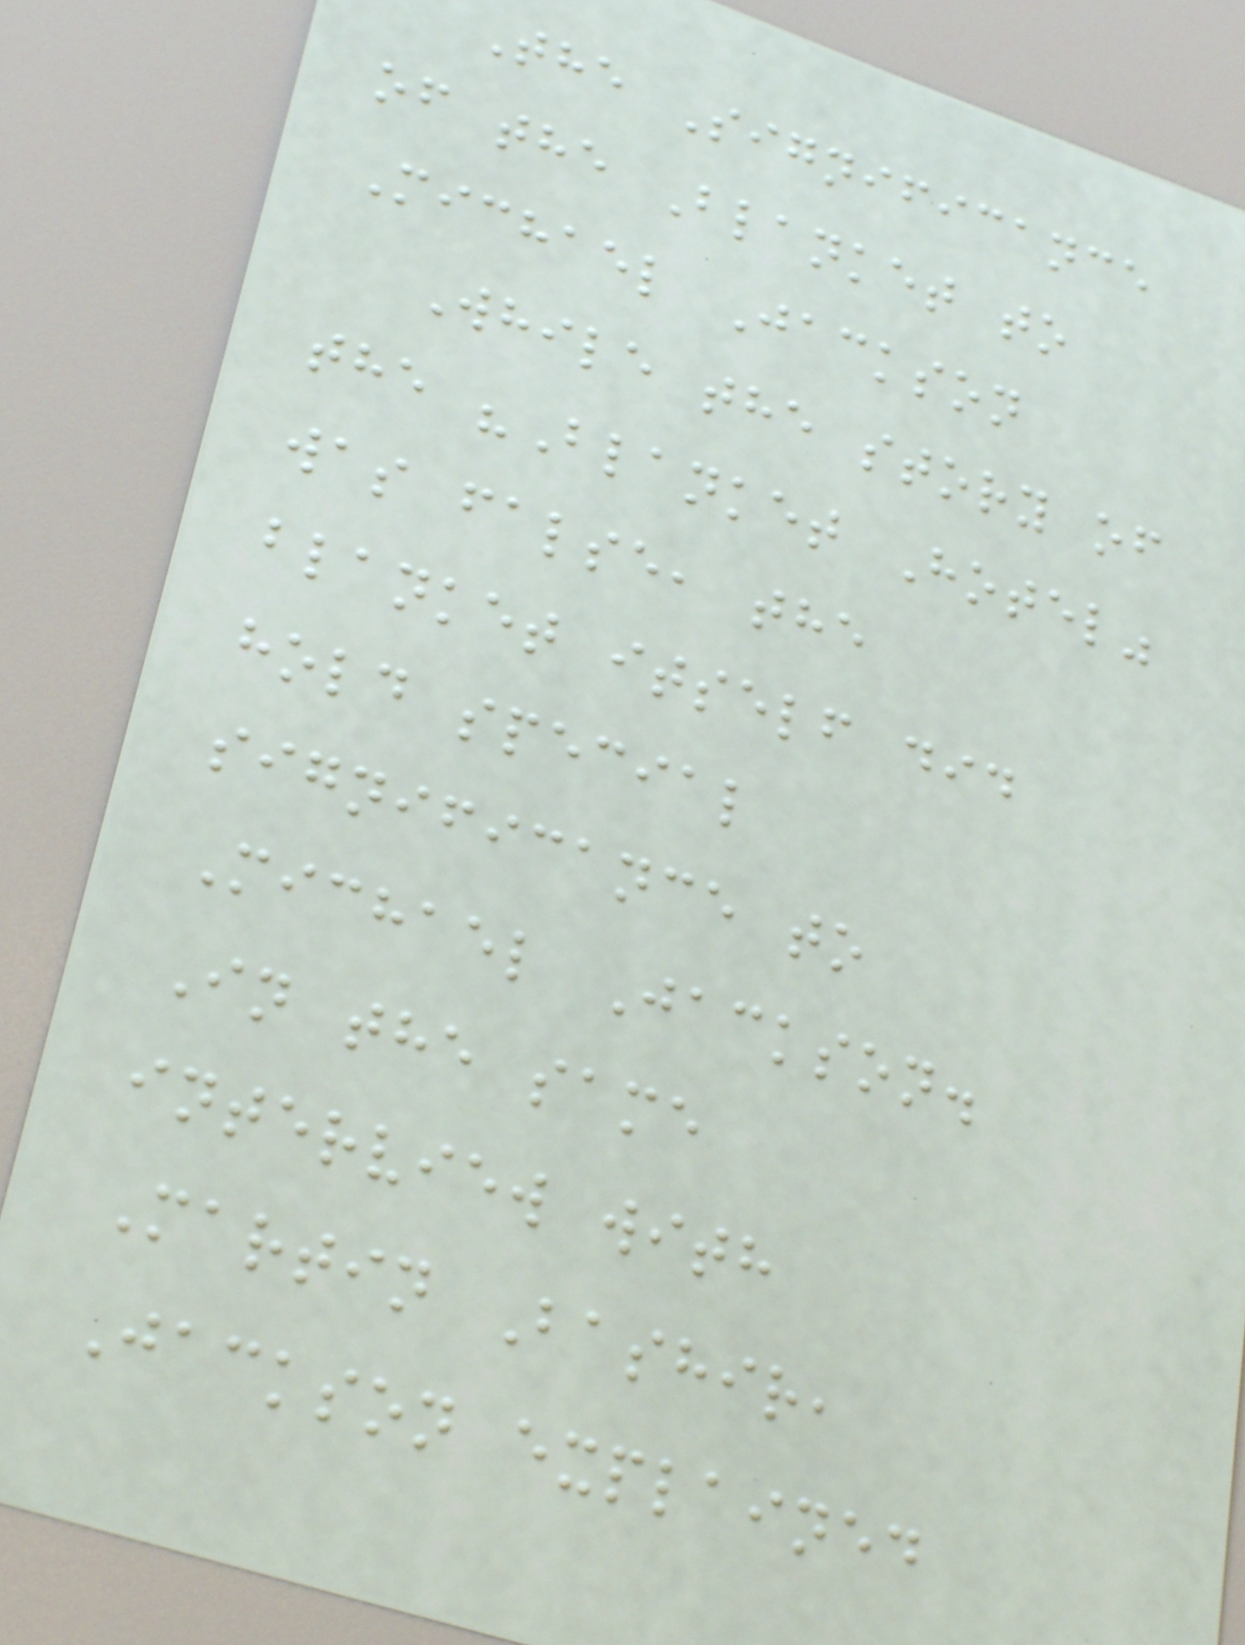The Significance
of the Blanket to
Michael Jackson
While the story of
the "Blanket Hotel"
was false, the
blanket itself did
hold special
significance to
Michael Jackson.
In the same
interview with
Martin Bashir,
Jackson explained
